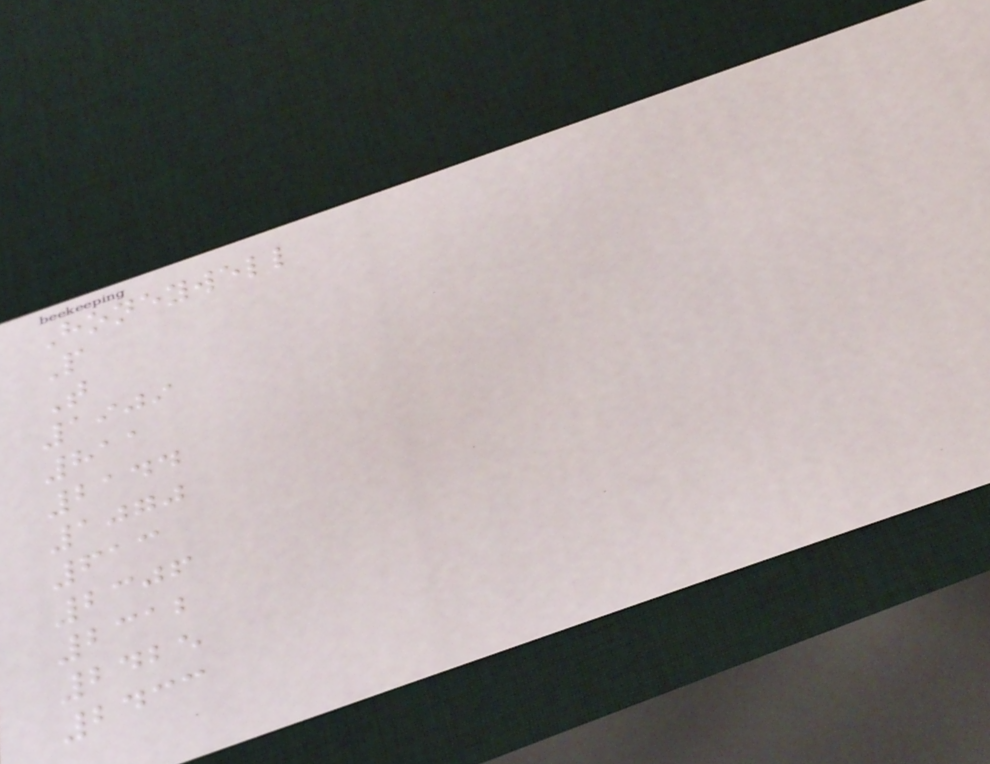Honeywell
P
T
1909
811
2144
1070
613
2306
2312
2425
2433
